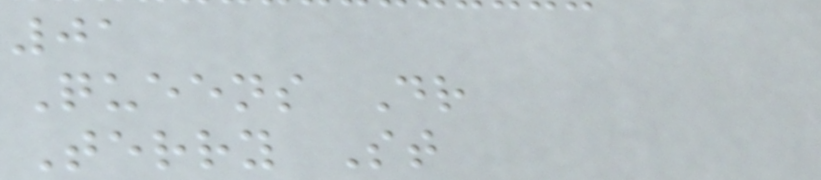01
Queens Dr
Terry St
